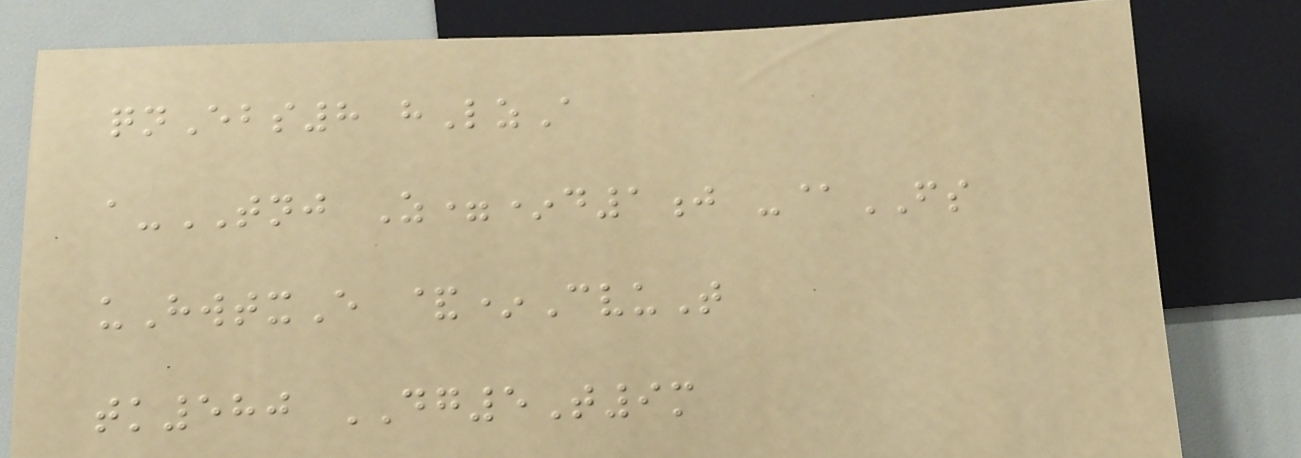qnEbs8 hLzA
a-TNJ Z=*d1j -@FS
uHwtxE &*CvuT
tk580 DG5T9m
